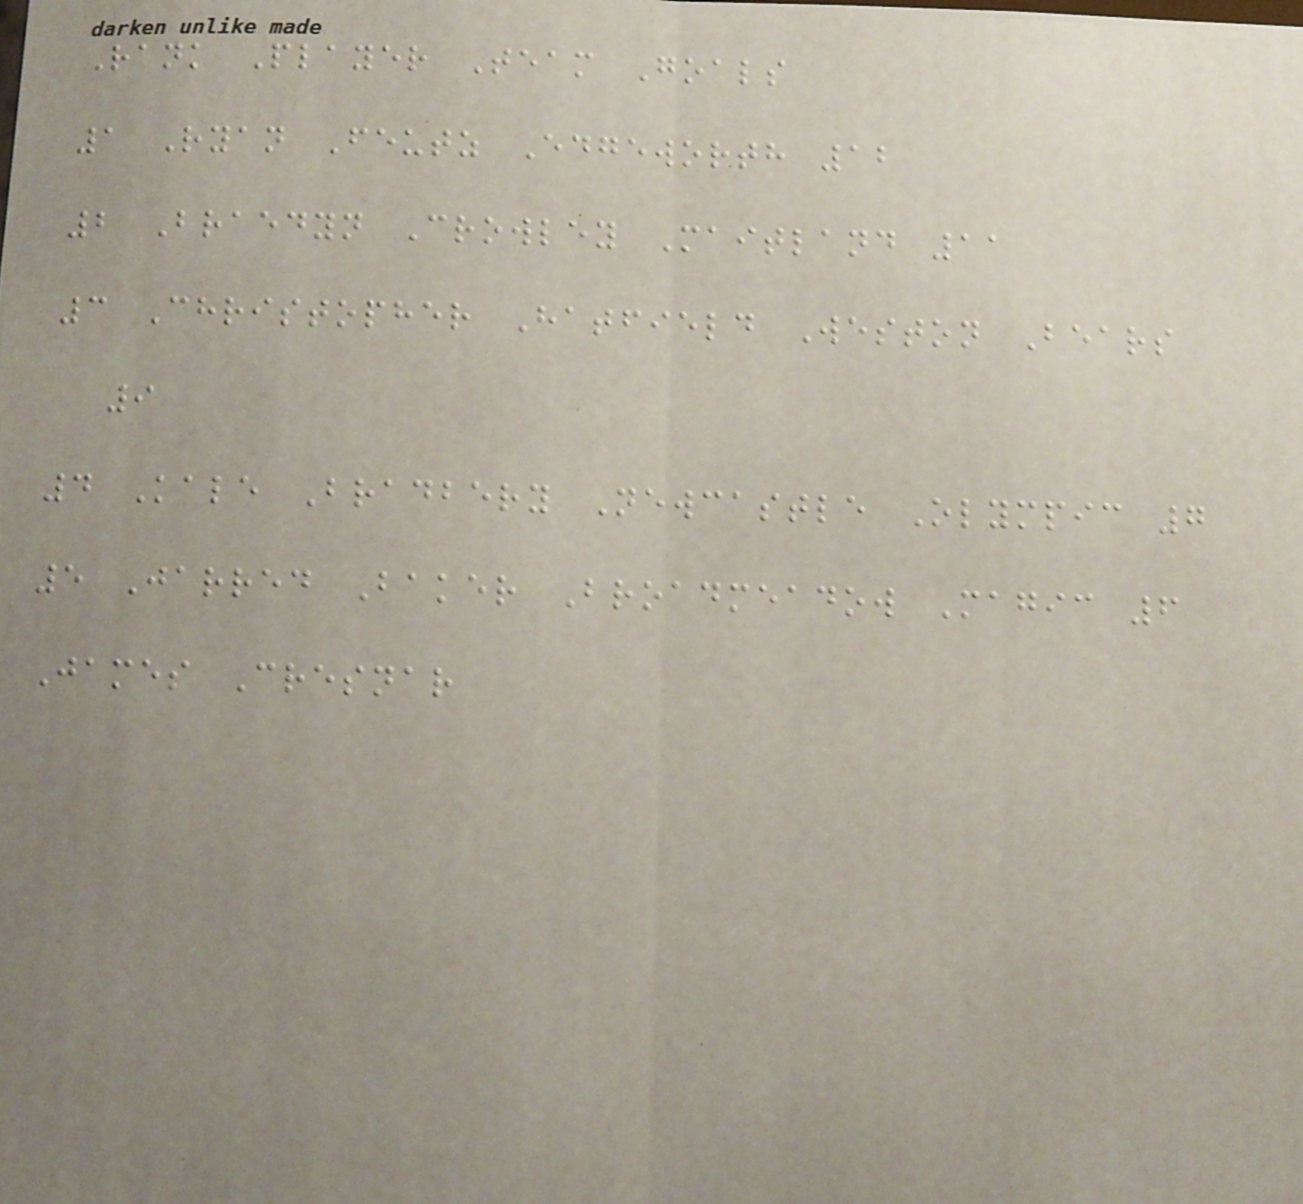Rank Player Team Goals
1 Ryan Feutz Edgeworth 12
2 Braedyn Crowley Maitland 11
3 Christopher Hatfield Weston Bears
9
4 Kale Bradbery Newcastle Olympic 7
5 Jarred Baker Broadmeadow Magic 6
James Cresnar
